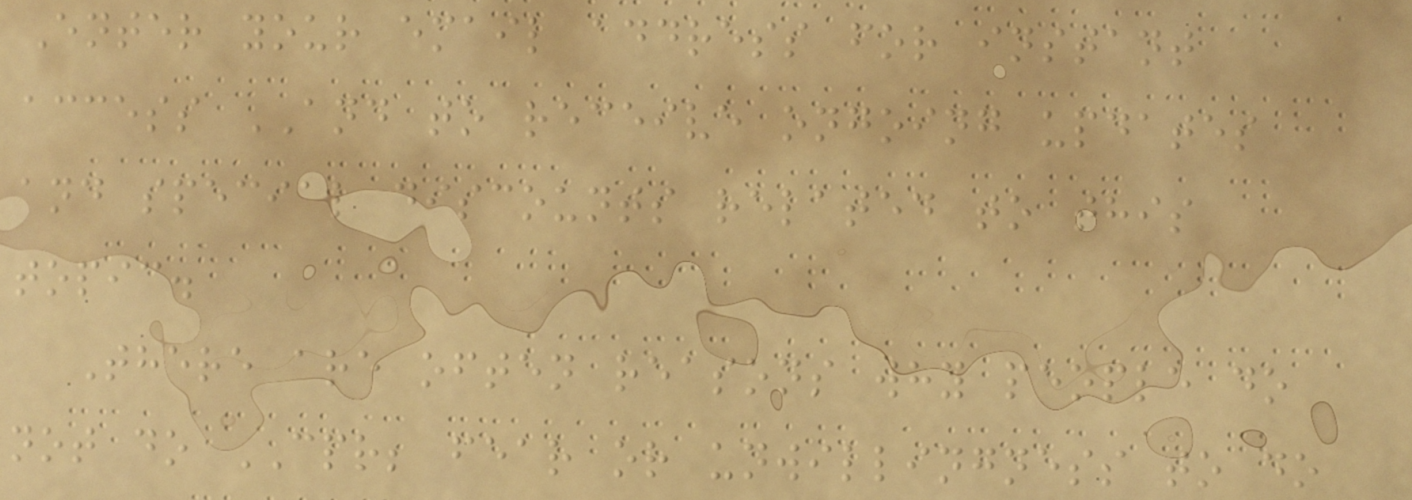Enter your email address for instant
access AND to receive ongoing updates
and special discounts related to this
topic.
There are often reasons why people do
not do CPR; fear or unwillingness to do
